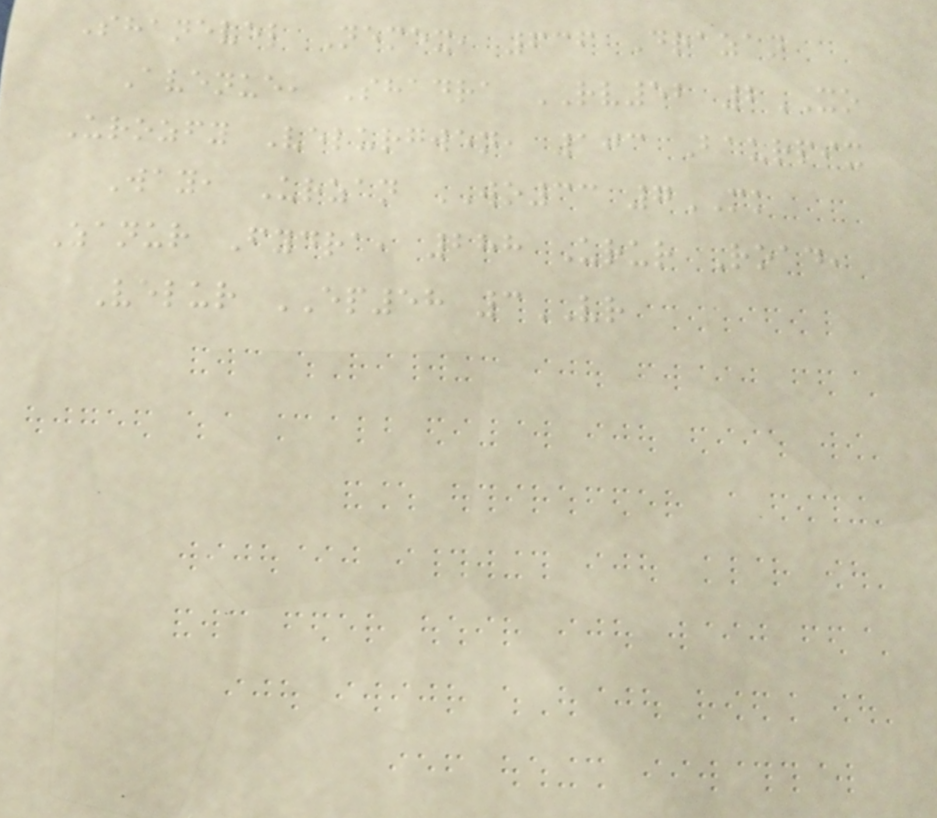Shanevel Nemex, 636 Drazan
Avenue, Shadra RV52 2XO
Urozfy Velurgwen, 103 Baurpix
Way, Urzan WO33 7MK
Zanur Fydra, 288 Urur Road,
Velur EP58 3VR
